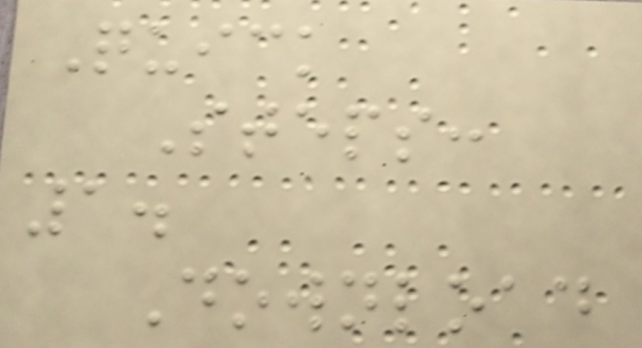Quick
Steps:
1.
Download
